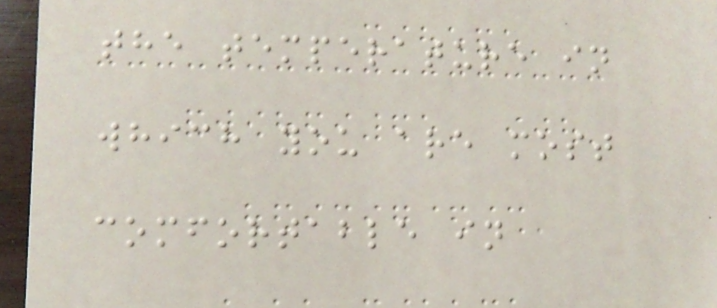the temperature in
which you are most
comfortable in
